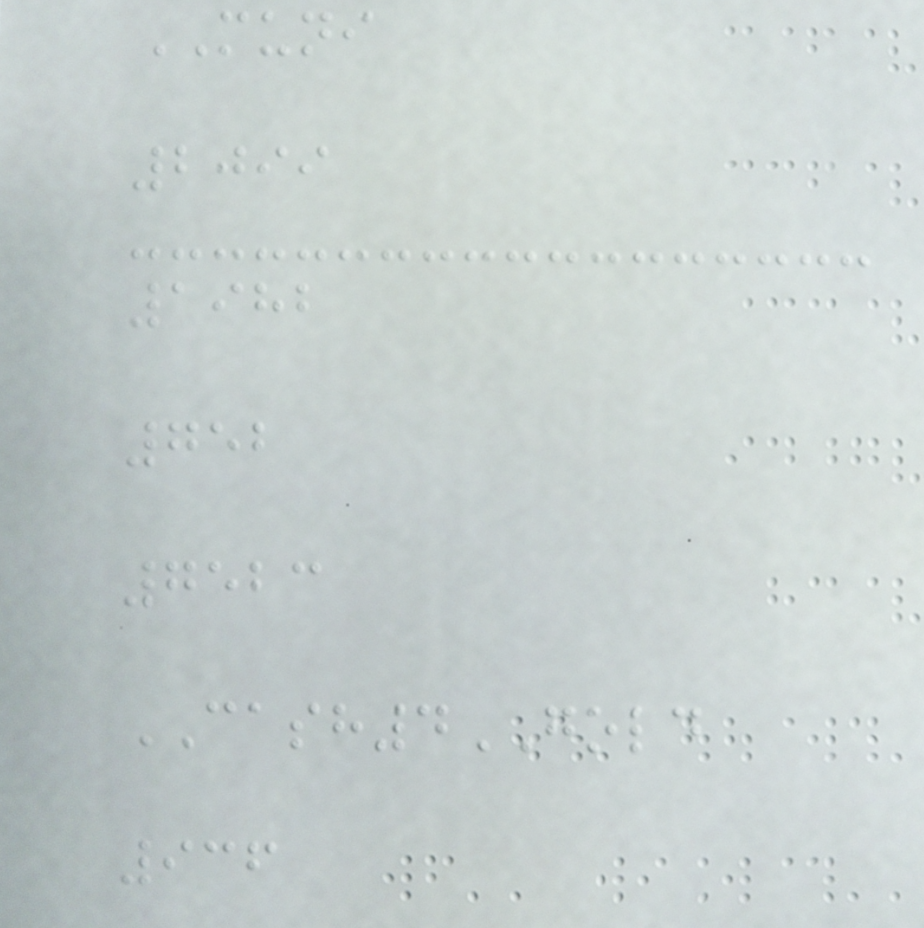MUNI
2099
1982
752
7523
CASH4GOLD
936
